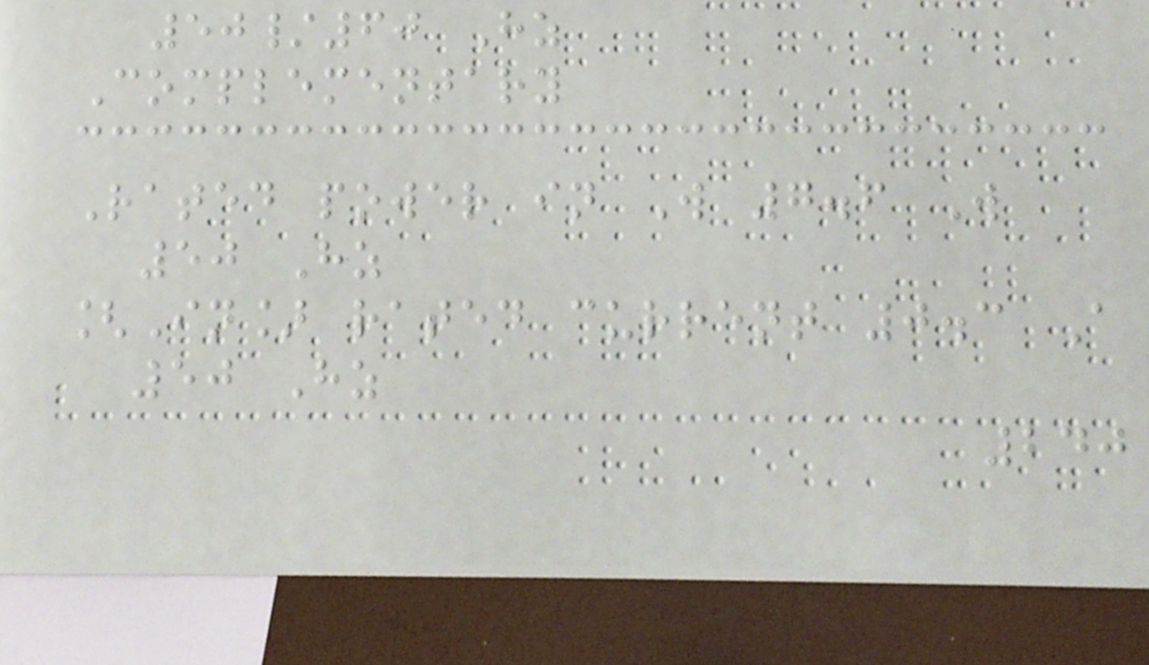50/60 Hz
Complementary
Rated power in W 7.6 W
50 Hz
[In] rated current 0.3 A
50 Hz
240
